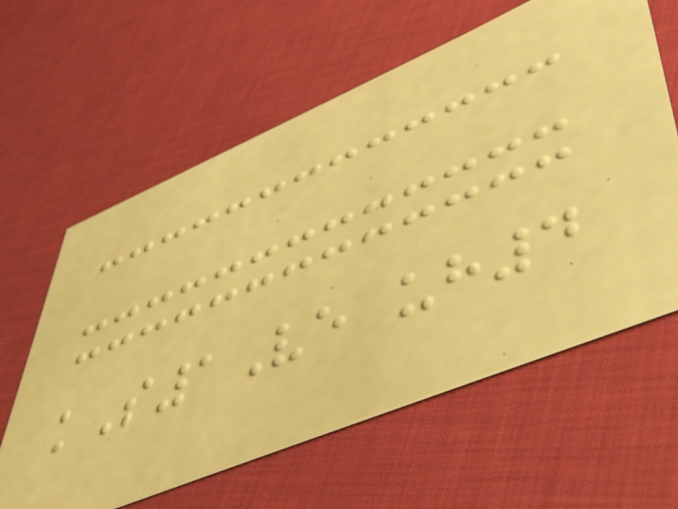kS1Ve uh4
